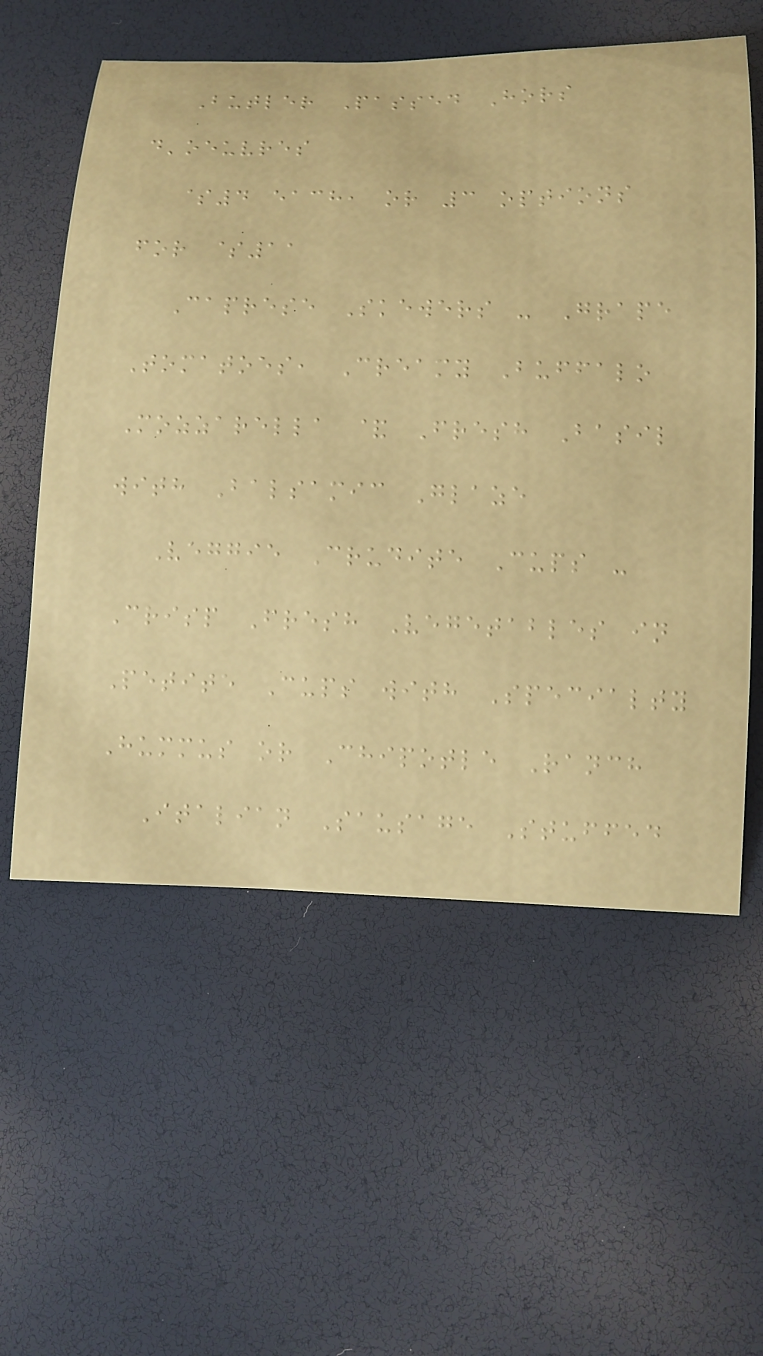Butler Passed Hors
d'oeuvres
$4 each, or 3 options
for $11
Caprese Skewers - Grape
Tomatoes, Creamy Buffalo
Mozzarella & Fresh Basil
with Balsamic Glaze
Veggie Crudite Cups -
Crisp Fresh Vegetables in
Petite Cups with Specialty
Hummus or Chipotle Ranch
Italian Sausage Stuffed
